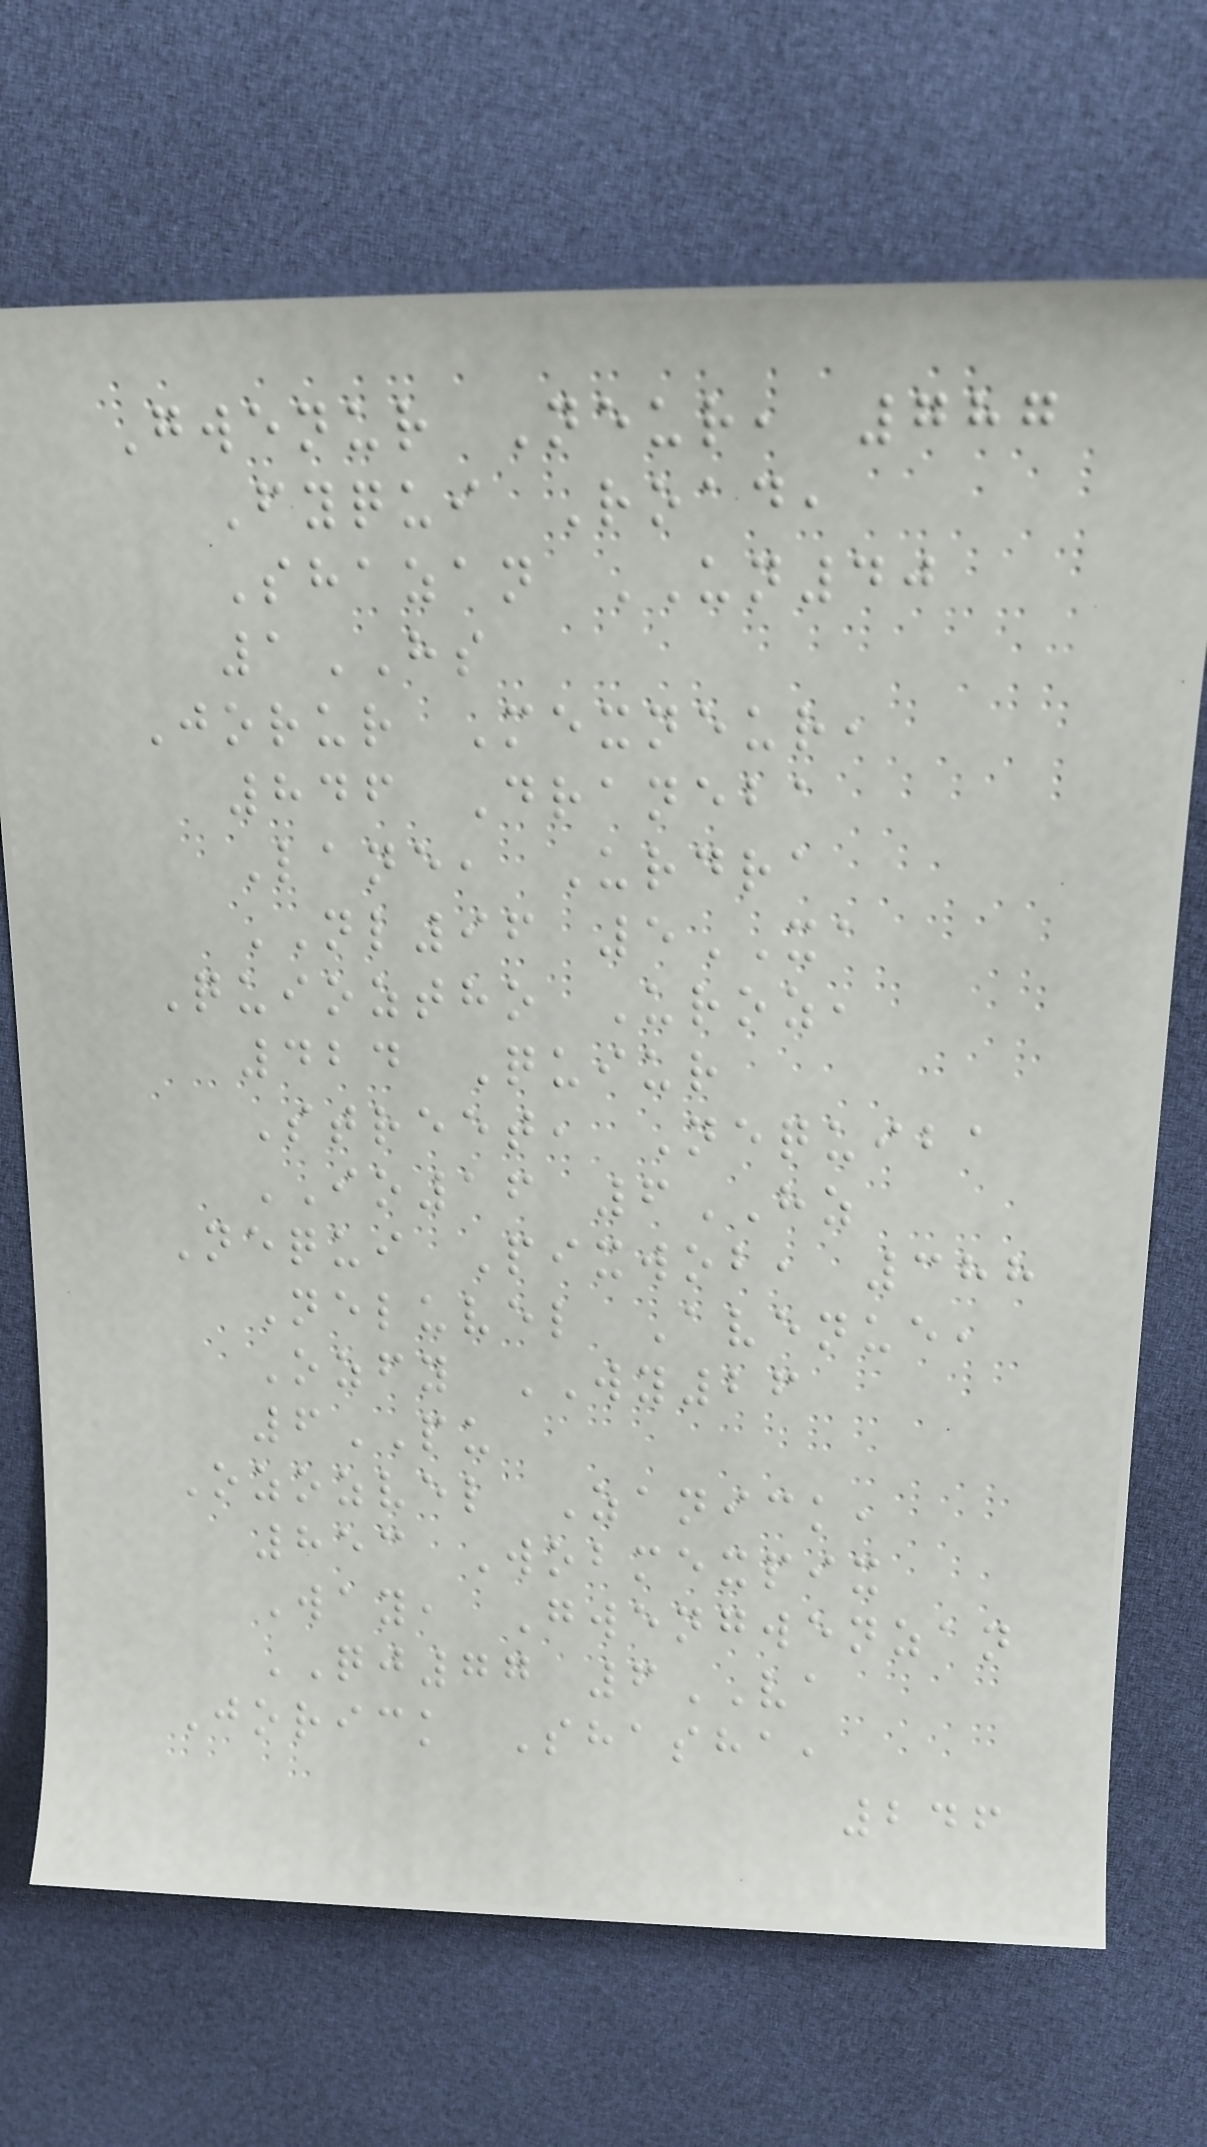Gwenur Neur, 787
Fyqui Road,
Shazan UN40
1HS
Jorur Mexneur,
846 Draneba
Lane, Urdra
NL96 5XA
Quioztho Uroz,
424 Quiur
Street, Nequiba
IO16 6HZ
Nequi Pixwob, 388
Neluvel Avenue,
Ozfy WY26
6PU
Ozozvel Zanick,
853 Wobmexpix
Way, Gwengwenzan
QJ77 6VA
Jorick Shasha,
246
